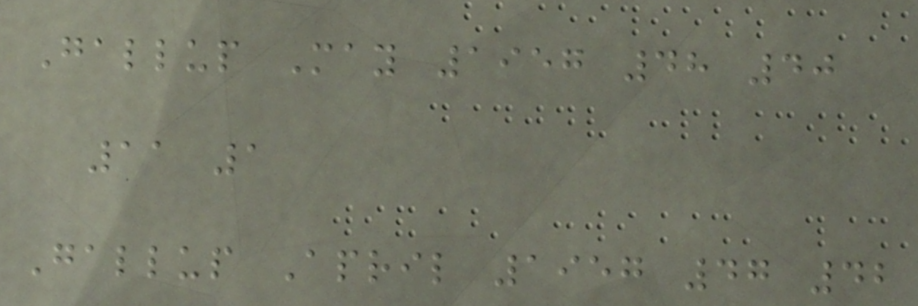Gallup May 1957 48 40
11 1
Gallup April 1957 47 42
